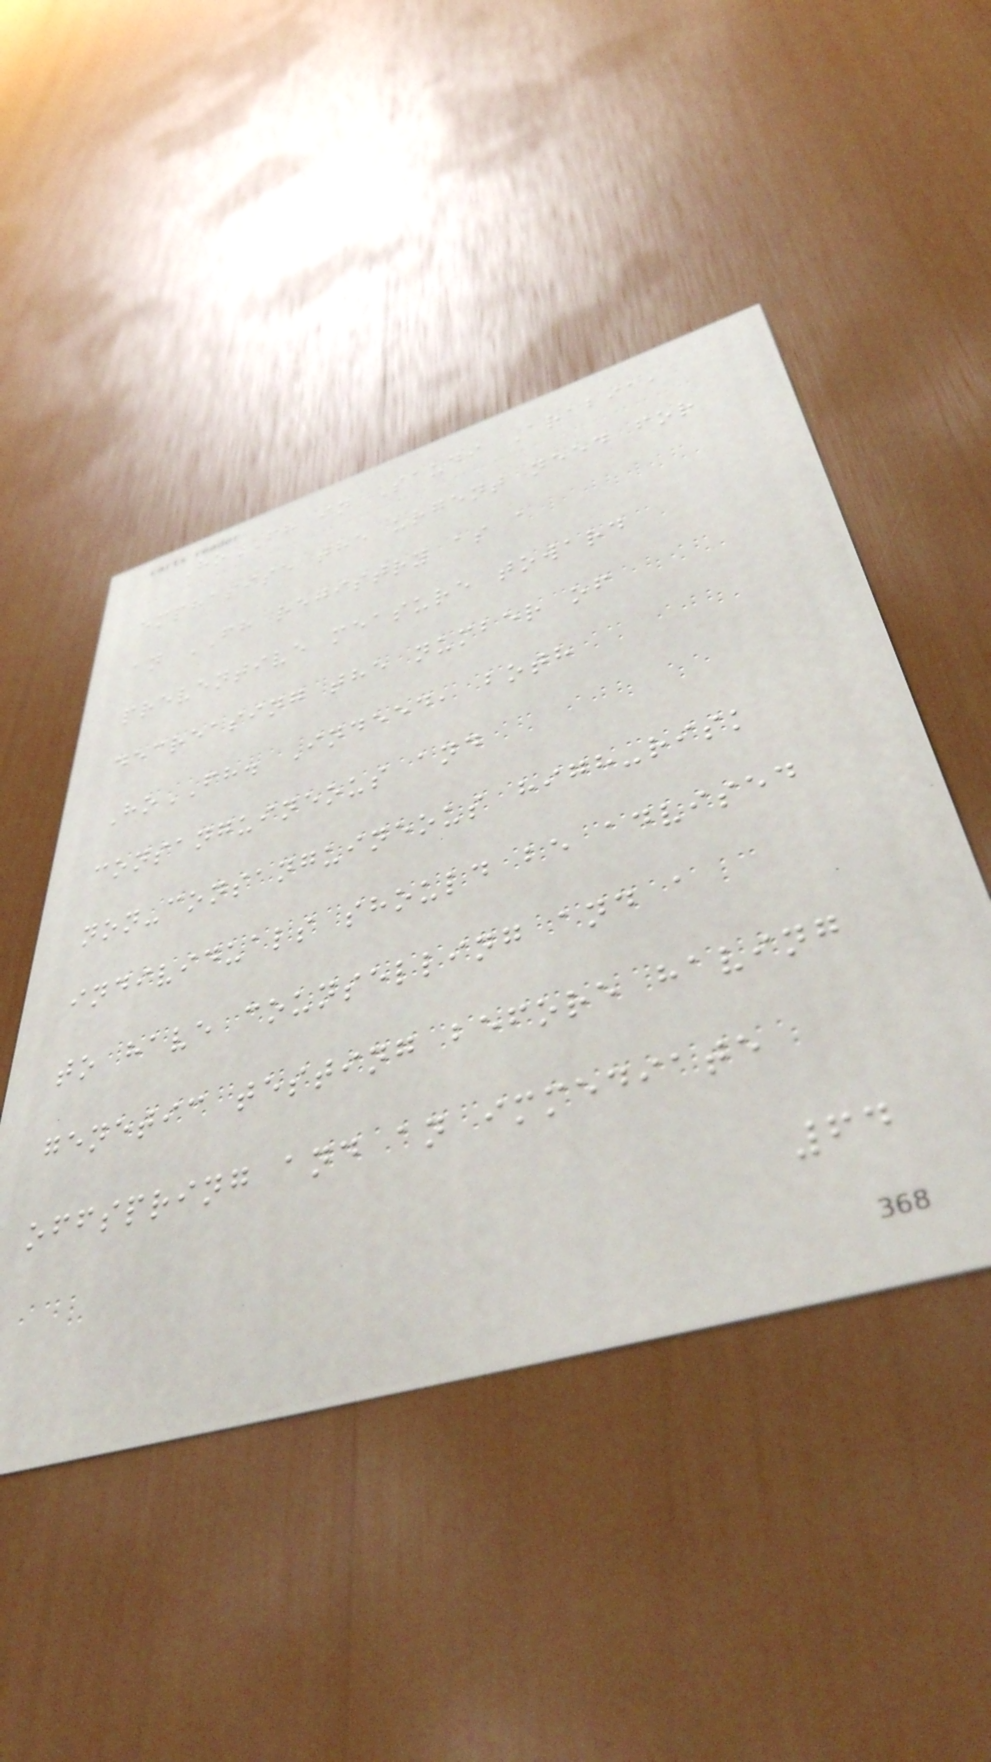HoFH in Saudi Arabia,
emphasise the urgent need for
an FH registry as a
preventive measure toward
decreasing the number of
HoFH. Indeed, both
consanguineous and
non-consanguineous high-risk
individuals should be advised
to have counselling and a
genetic testing before having
offspring and an immediate
64
